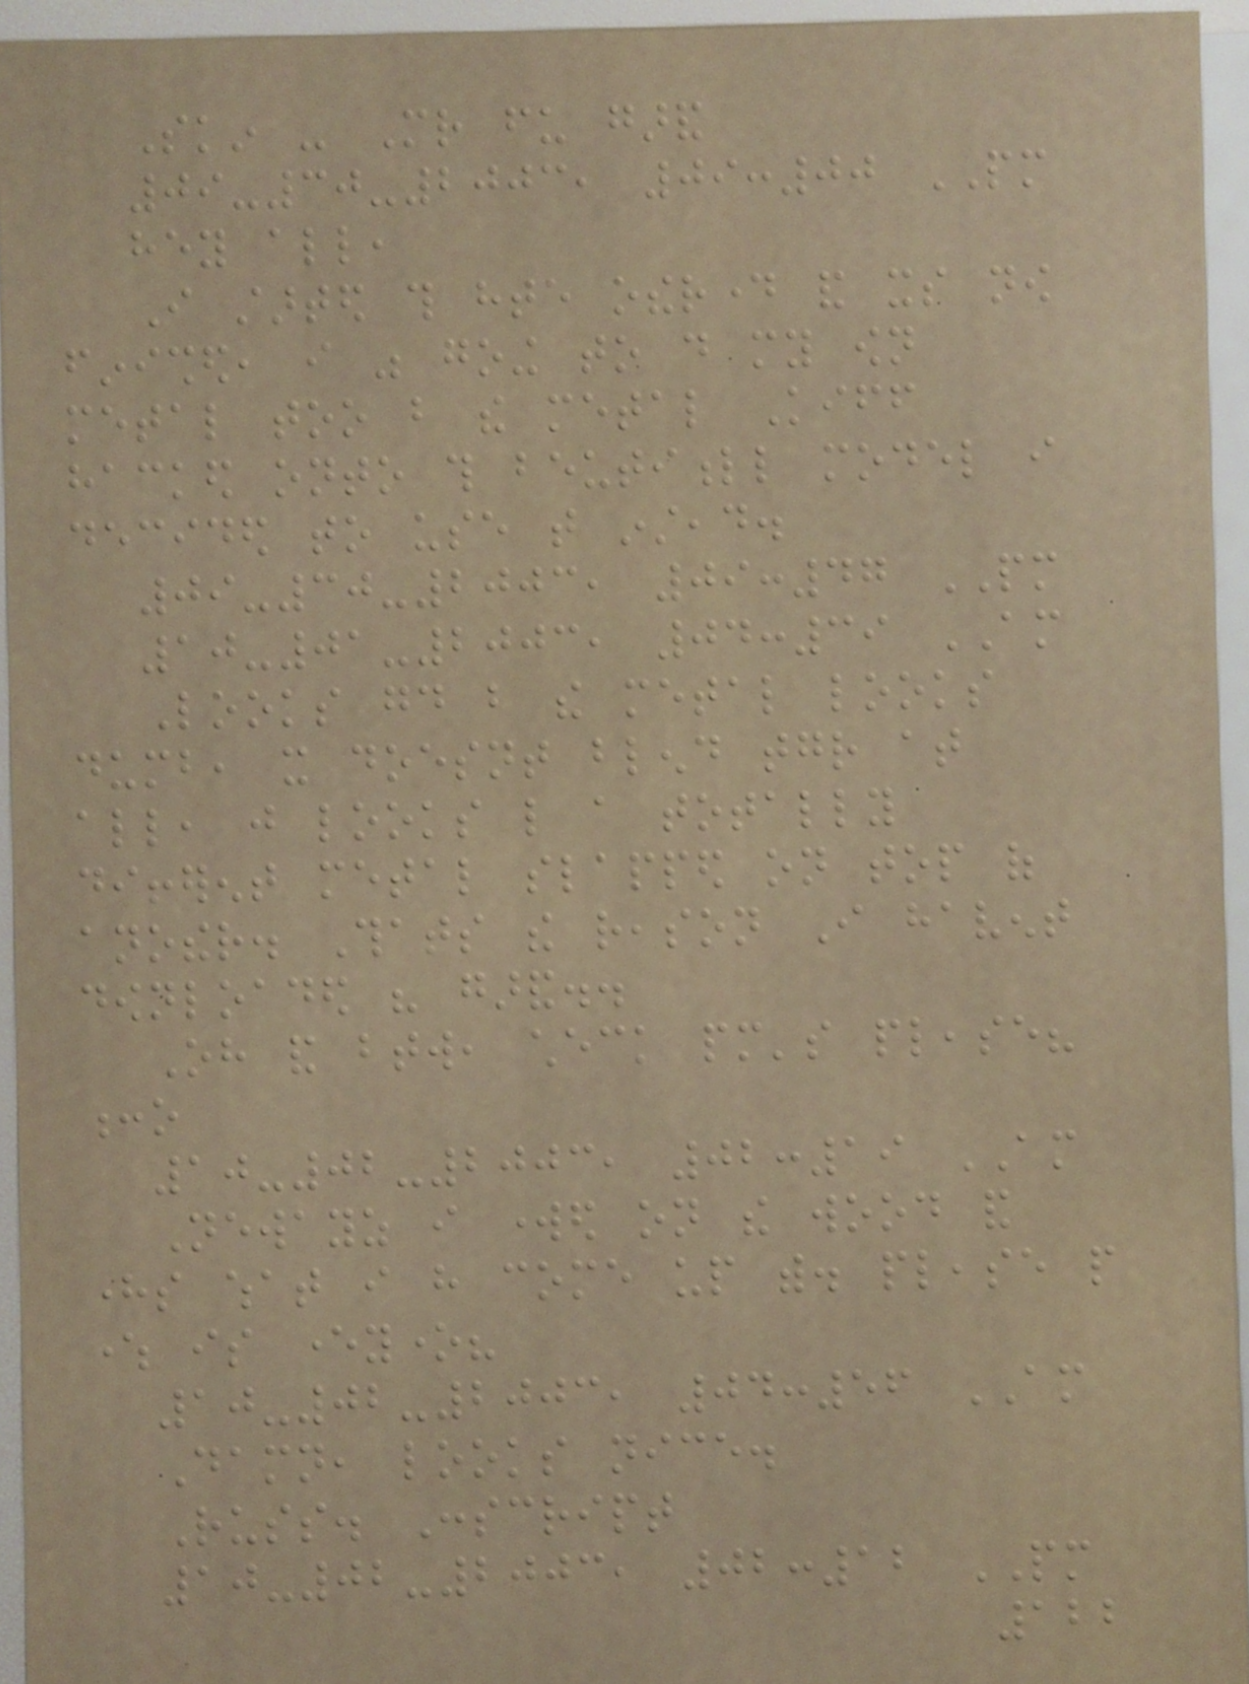Skin - Mr fu garand
09-30-2003, 09:00 PM
hey all,
I started this hte otherday and its now
finished, i was going to do my own
metal too but the metal Kiff
hacked onto this beutifull model i
decided to use that instead.
09-30-2003, 09:47 PM
10-01-2003, 04:39 AM
Looks good but the metal looks
dumb, it doesnt blend together at
all, just looks like a totally
different metal slapped on top of
another. Thats the reason I havent
downloaded his garand..
Oh and btw, check pm's please?
:o
10-02-2003, 02:19 AM
Newayz i worked on the wood and
heres what i have come up with. please people
where is everyone?
10-02-2003, 04:56 AM
Damn, looks nice.
Russ. Conscript
10-02-2003, 02:12 PM
122
